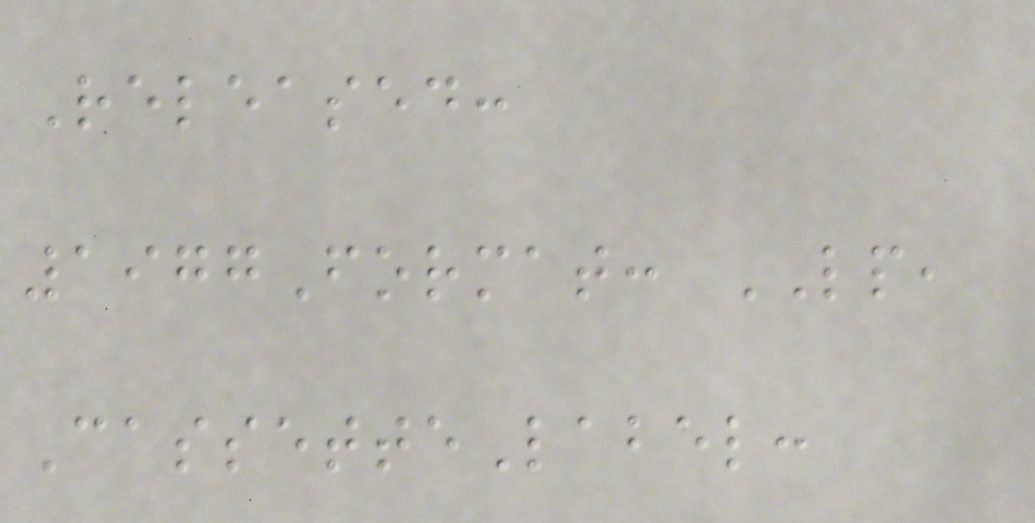Released:
1977Format: LP,
CassetteLabel:
